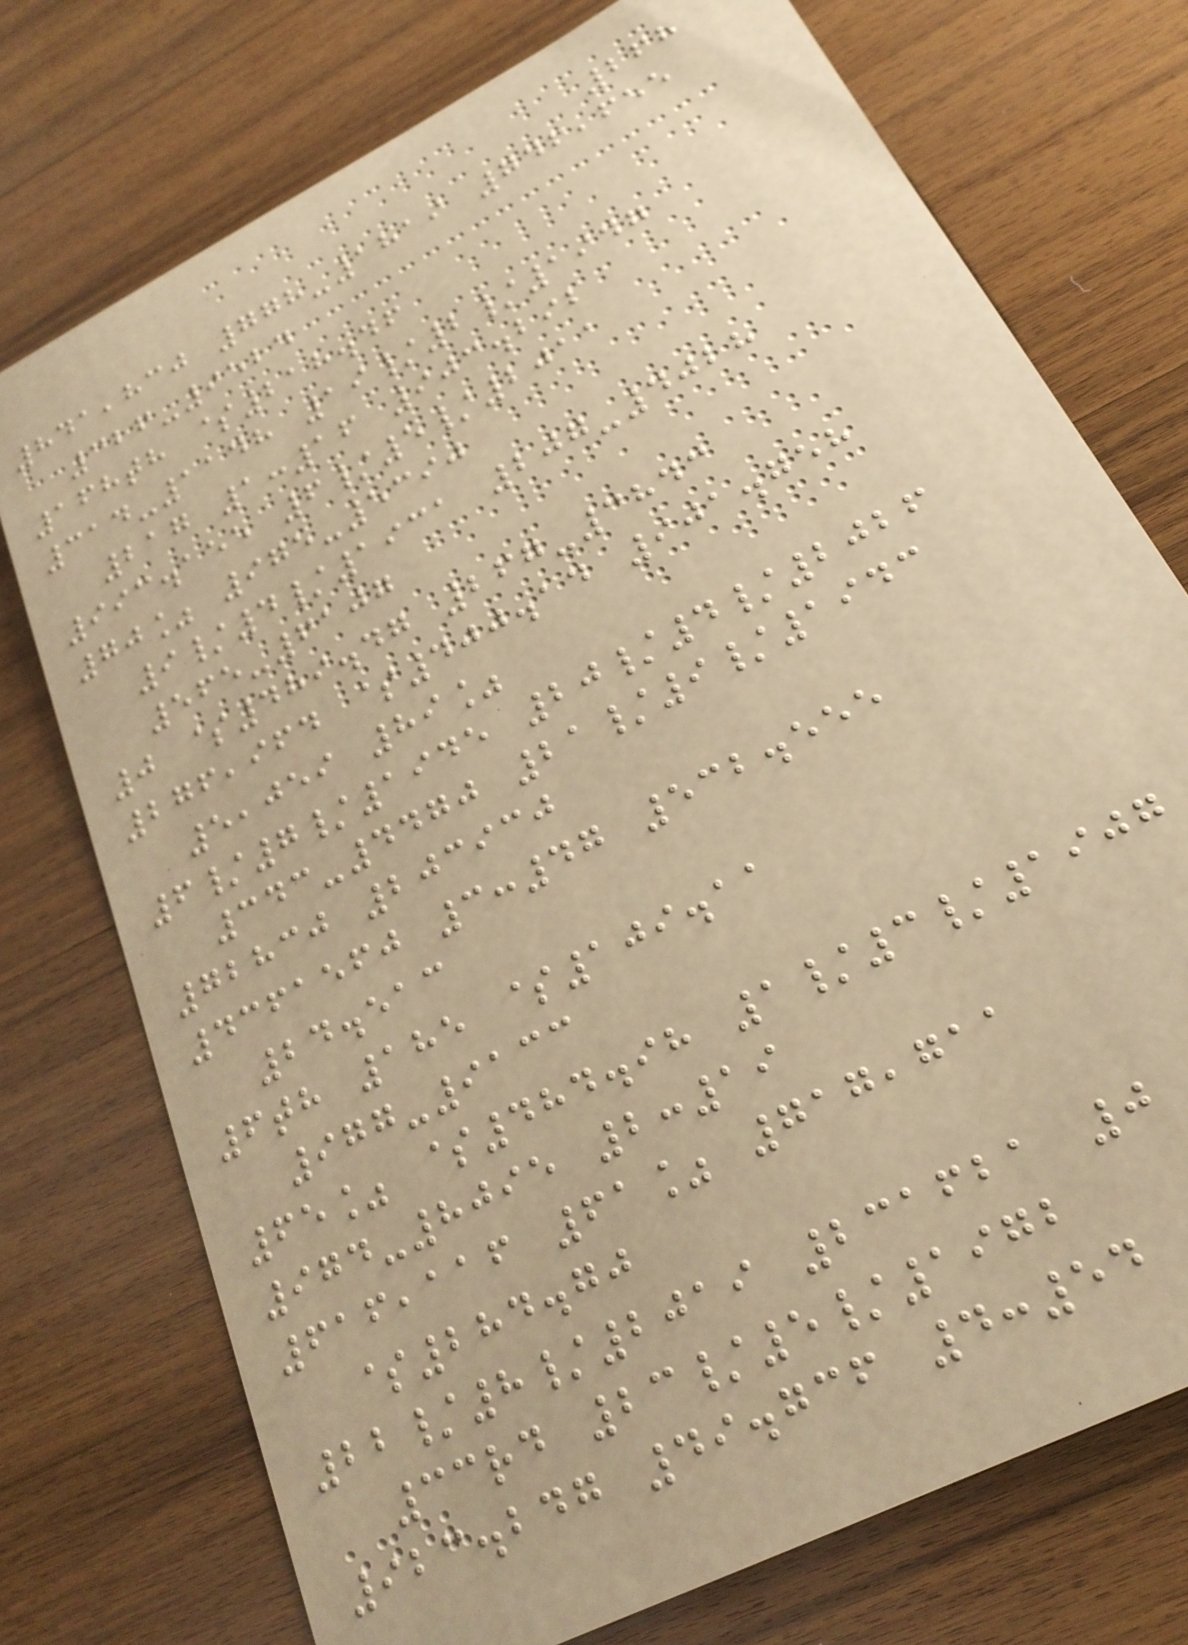268
841,830 778-1819 746,655
326-9524
168th $218.46
314-1148 19/2/1947
217 1:16 903.292
993.155 6/5/2011
70% 975-5390
9/4/1931 207-4028
565-6107
0 $489.47 267-3843
276,964 $400.14 901.758
5,059 89%
6/7/1945 20/4/2026
343-4470 21/9/1943
72830 203930
4361560 3:47 532.555
24.513
6th 185 $109.11
977-9133
65% $484.98 1/3/1907
974-8095 2:19
616,116 61% 717,711
$284.70
22/8/2019 231621 0
33rd 23/5/1972
923.247 49.736 4:54
